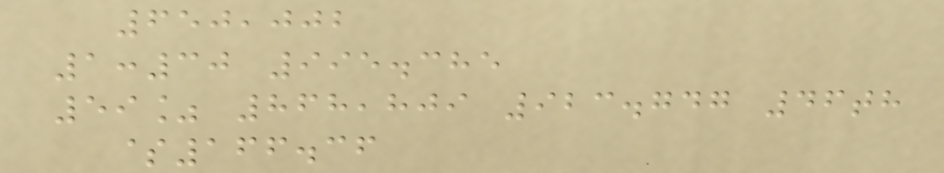650,002
1:30 995.385
59% 868,809 923.747 46th
$166.36
